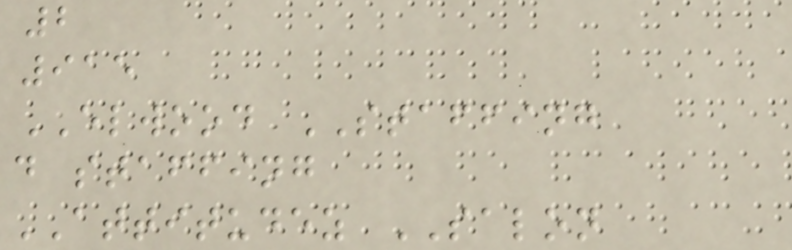2
915
ELWOOD STAFFING
d staffing
ATTITUDEZ SALON
